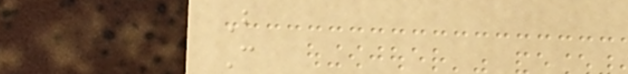B
C
